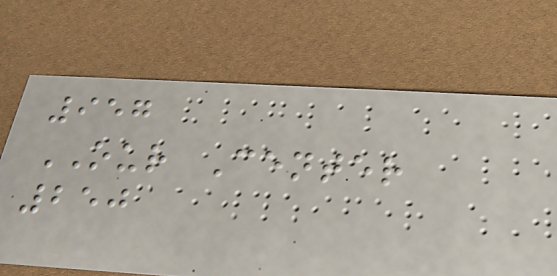957
OUR Center
250
